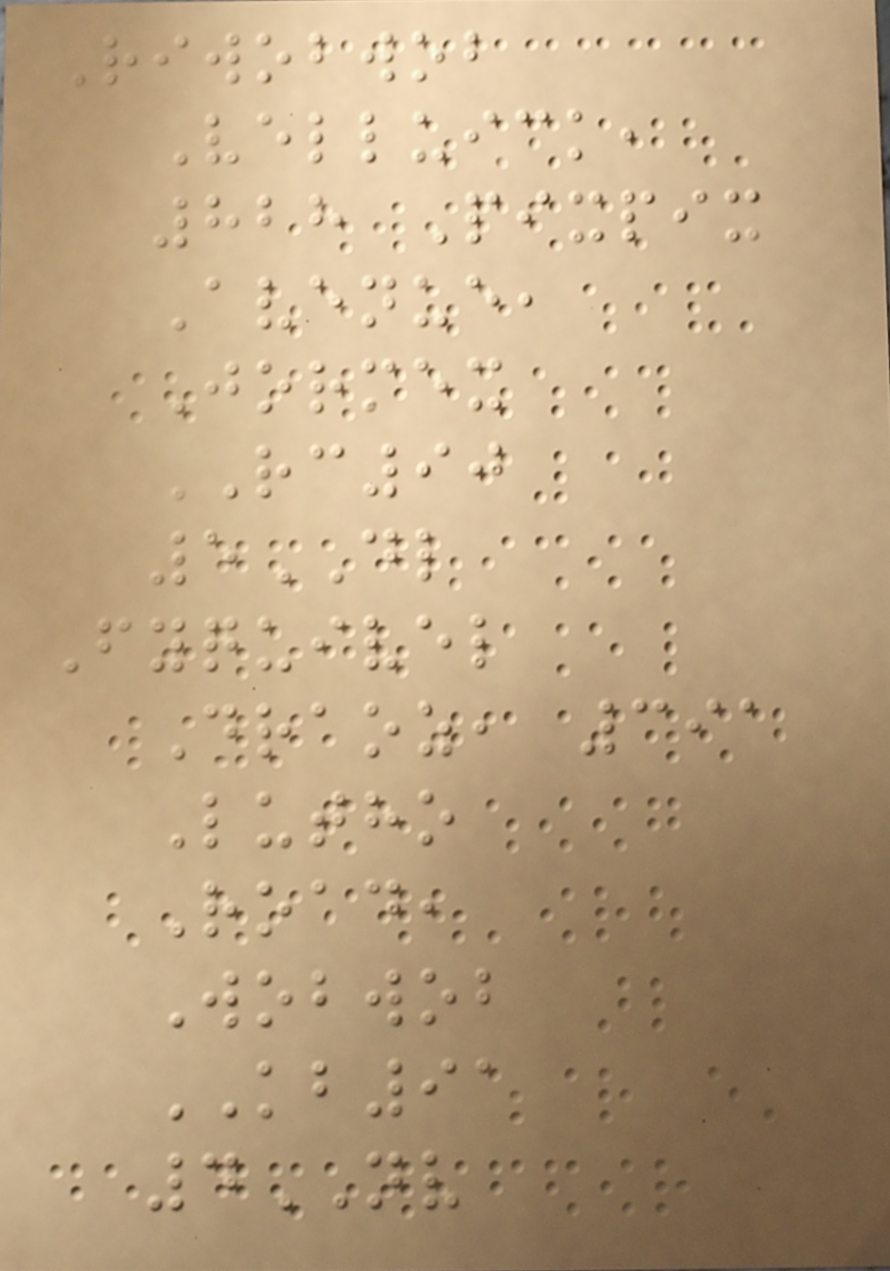Riwobwob
Velluick,
828 Pixpix
Avenue,
Jormex
RC90
5DL
Fyquivel
Draoz, 391
Lutho
Road,
Wobwob
KB91
4NV
